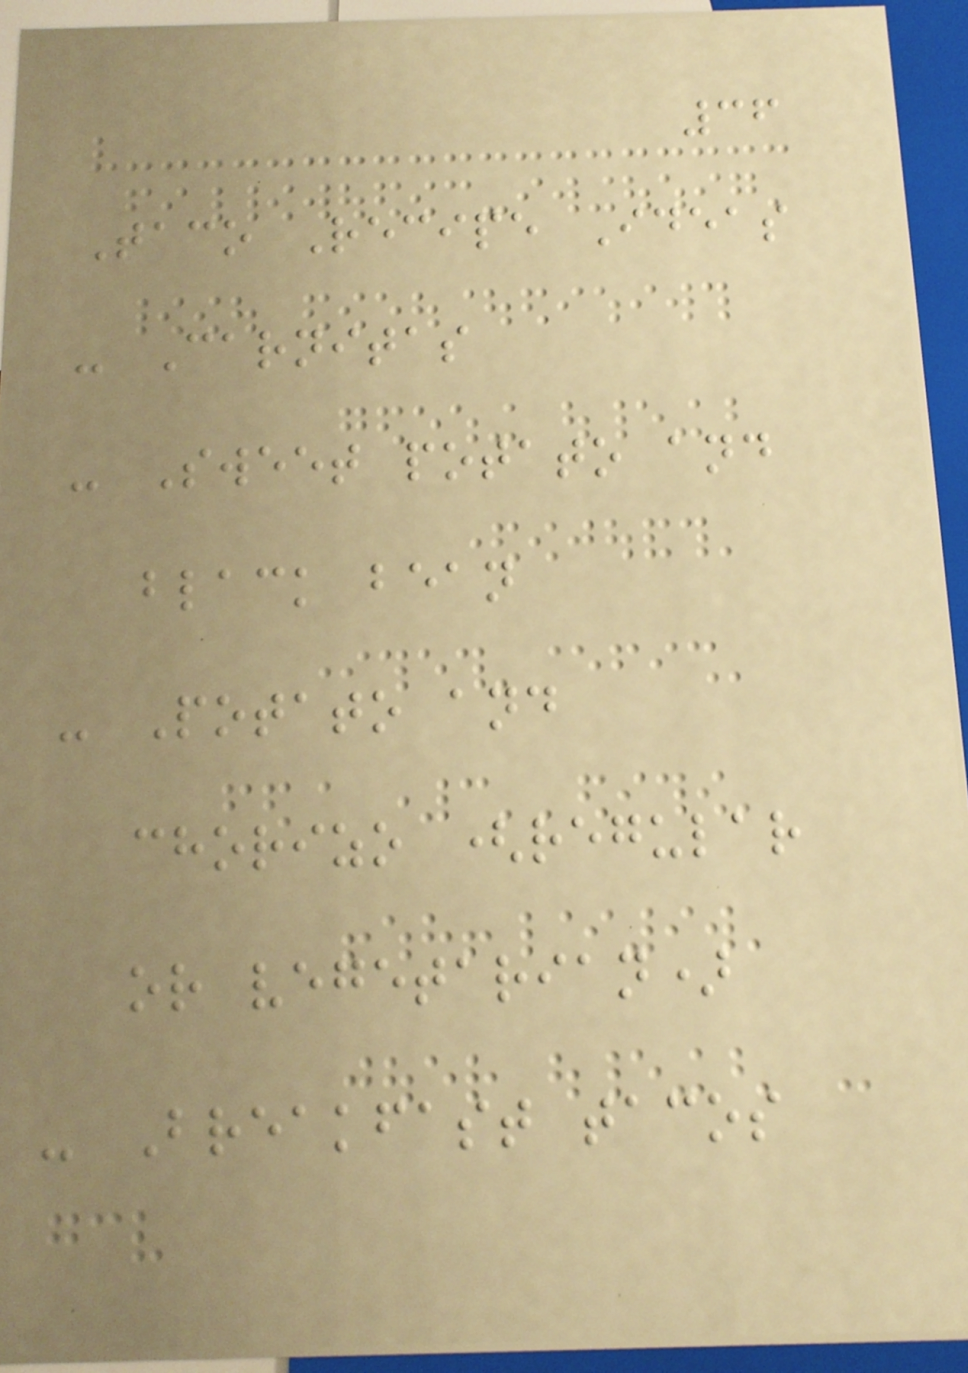36
Taco Recipe Ideas
- Carnitas
- Sweet potato and
black bean
- Potato and
chorizo (regular
or vegetarian)
- Breakfast tacos
